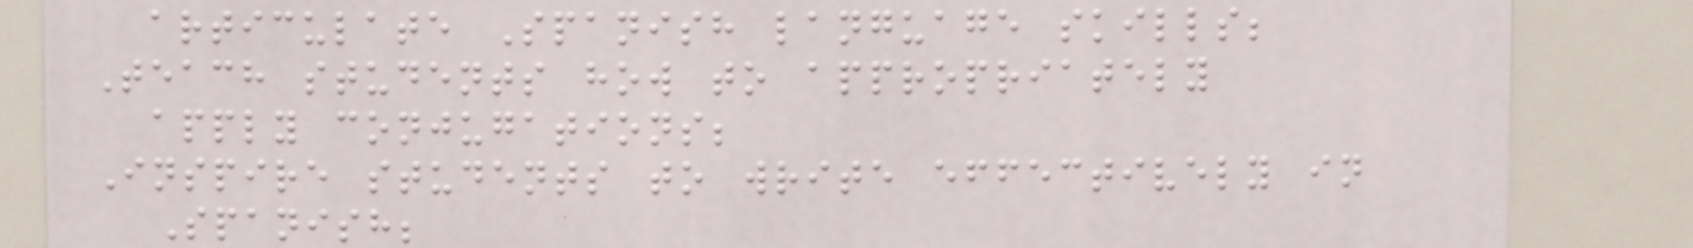articulate Spanish language skills;
Teach students how to appropriately
apply conjugations;
Inspire students to write effectively in
Spanish;
